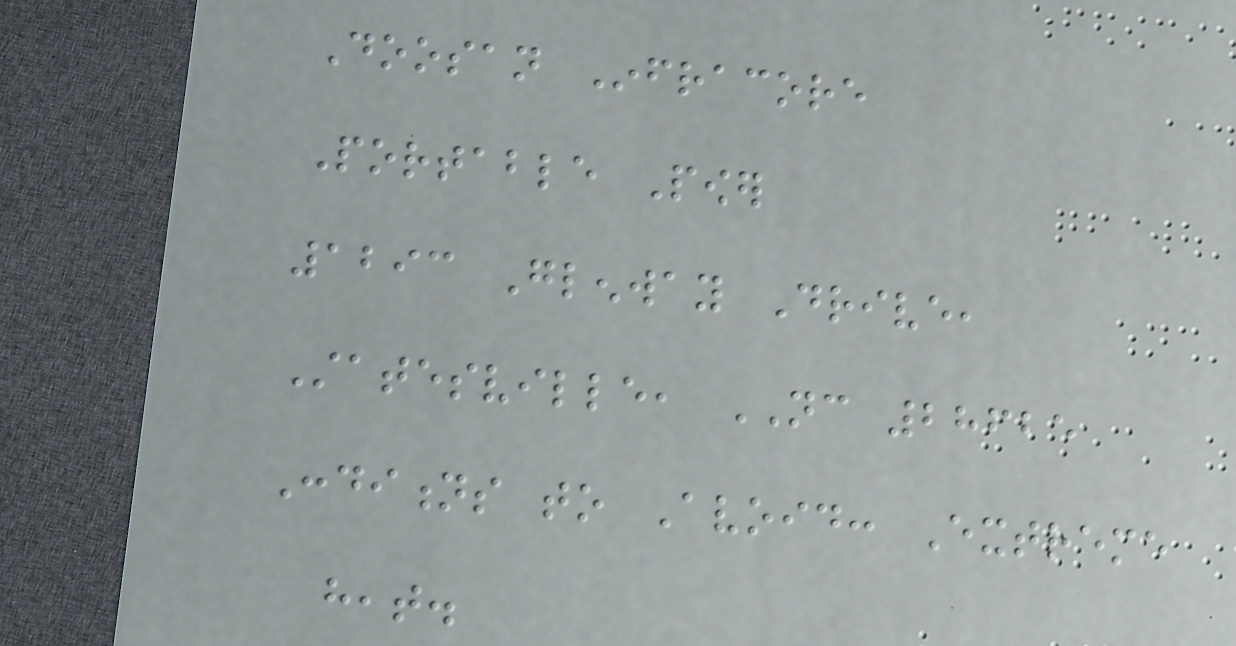Doosan Infracore
Portable Power
1293 Glenway Drive,
Statesville, NC 28625
Conditions to Avoid: Extreme
heat.
